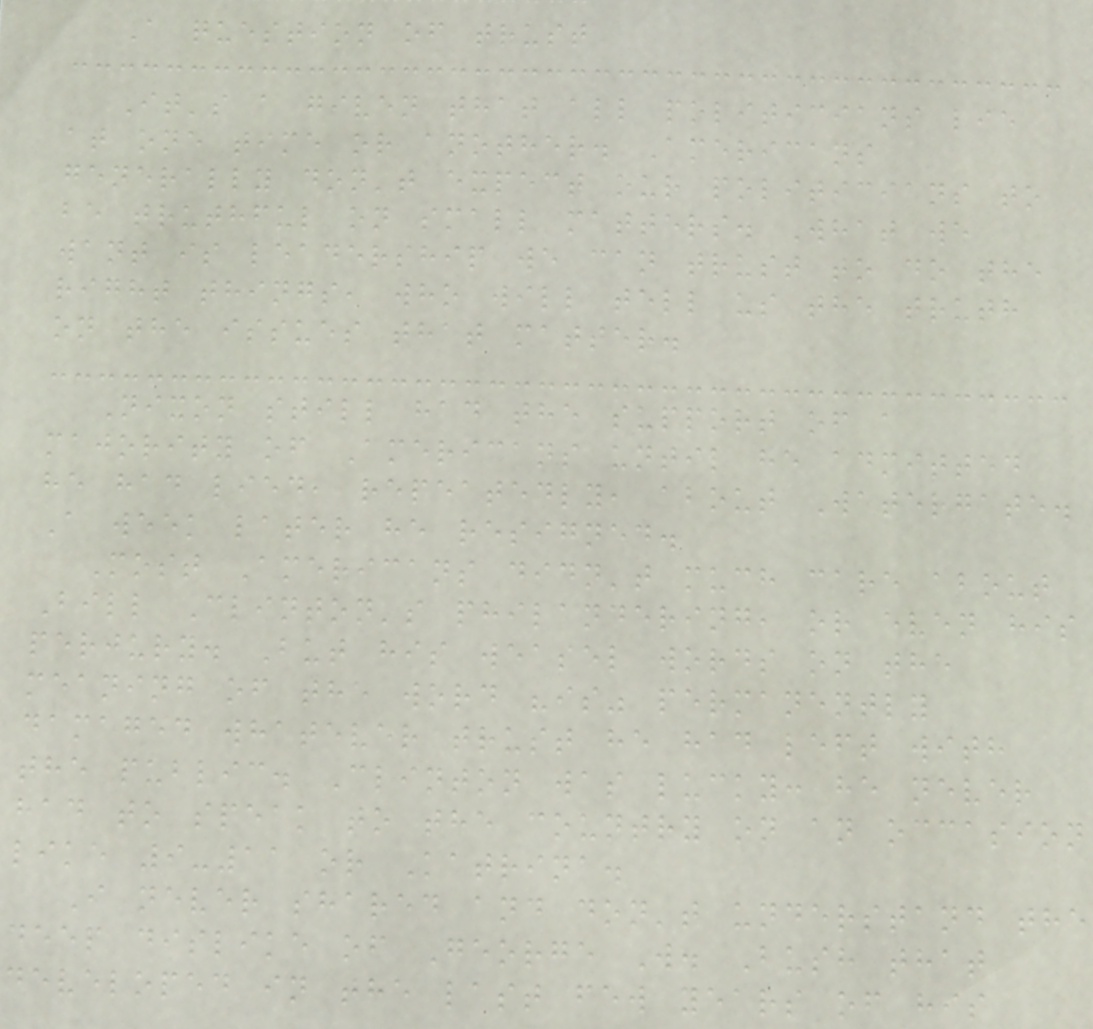A question of trust
It's a given that all politicians lie
at one time or another. Americans
generally don't expect our politicians to
be truthful on small matters. What we
want is leadership we can trust to do the
right things, who will tell us the truth
on the issues that matter.
Nixon still had the support of a
majority of Americans until he admitted
he had lied, repeatedly, about Watergate.
A week later he resigned.
Most Americans didn't much care about
Bill Clinton's philandering, or even his
perjury. But his weasel words on the
meaning of the word "is" permanently
damaged whatever trust he had left with
the public. Clinton was lucky: he never
had to speak to the country on an occasion
like 9-11 or Katrina.
I never shared and don't understand the
deep dislike of George W. Bush that
developed in the last few years of his
